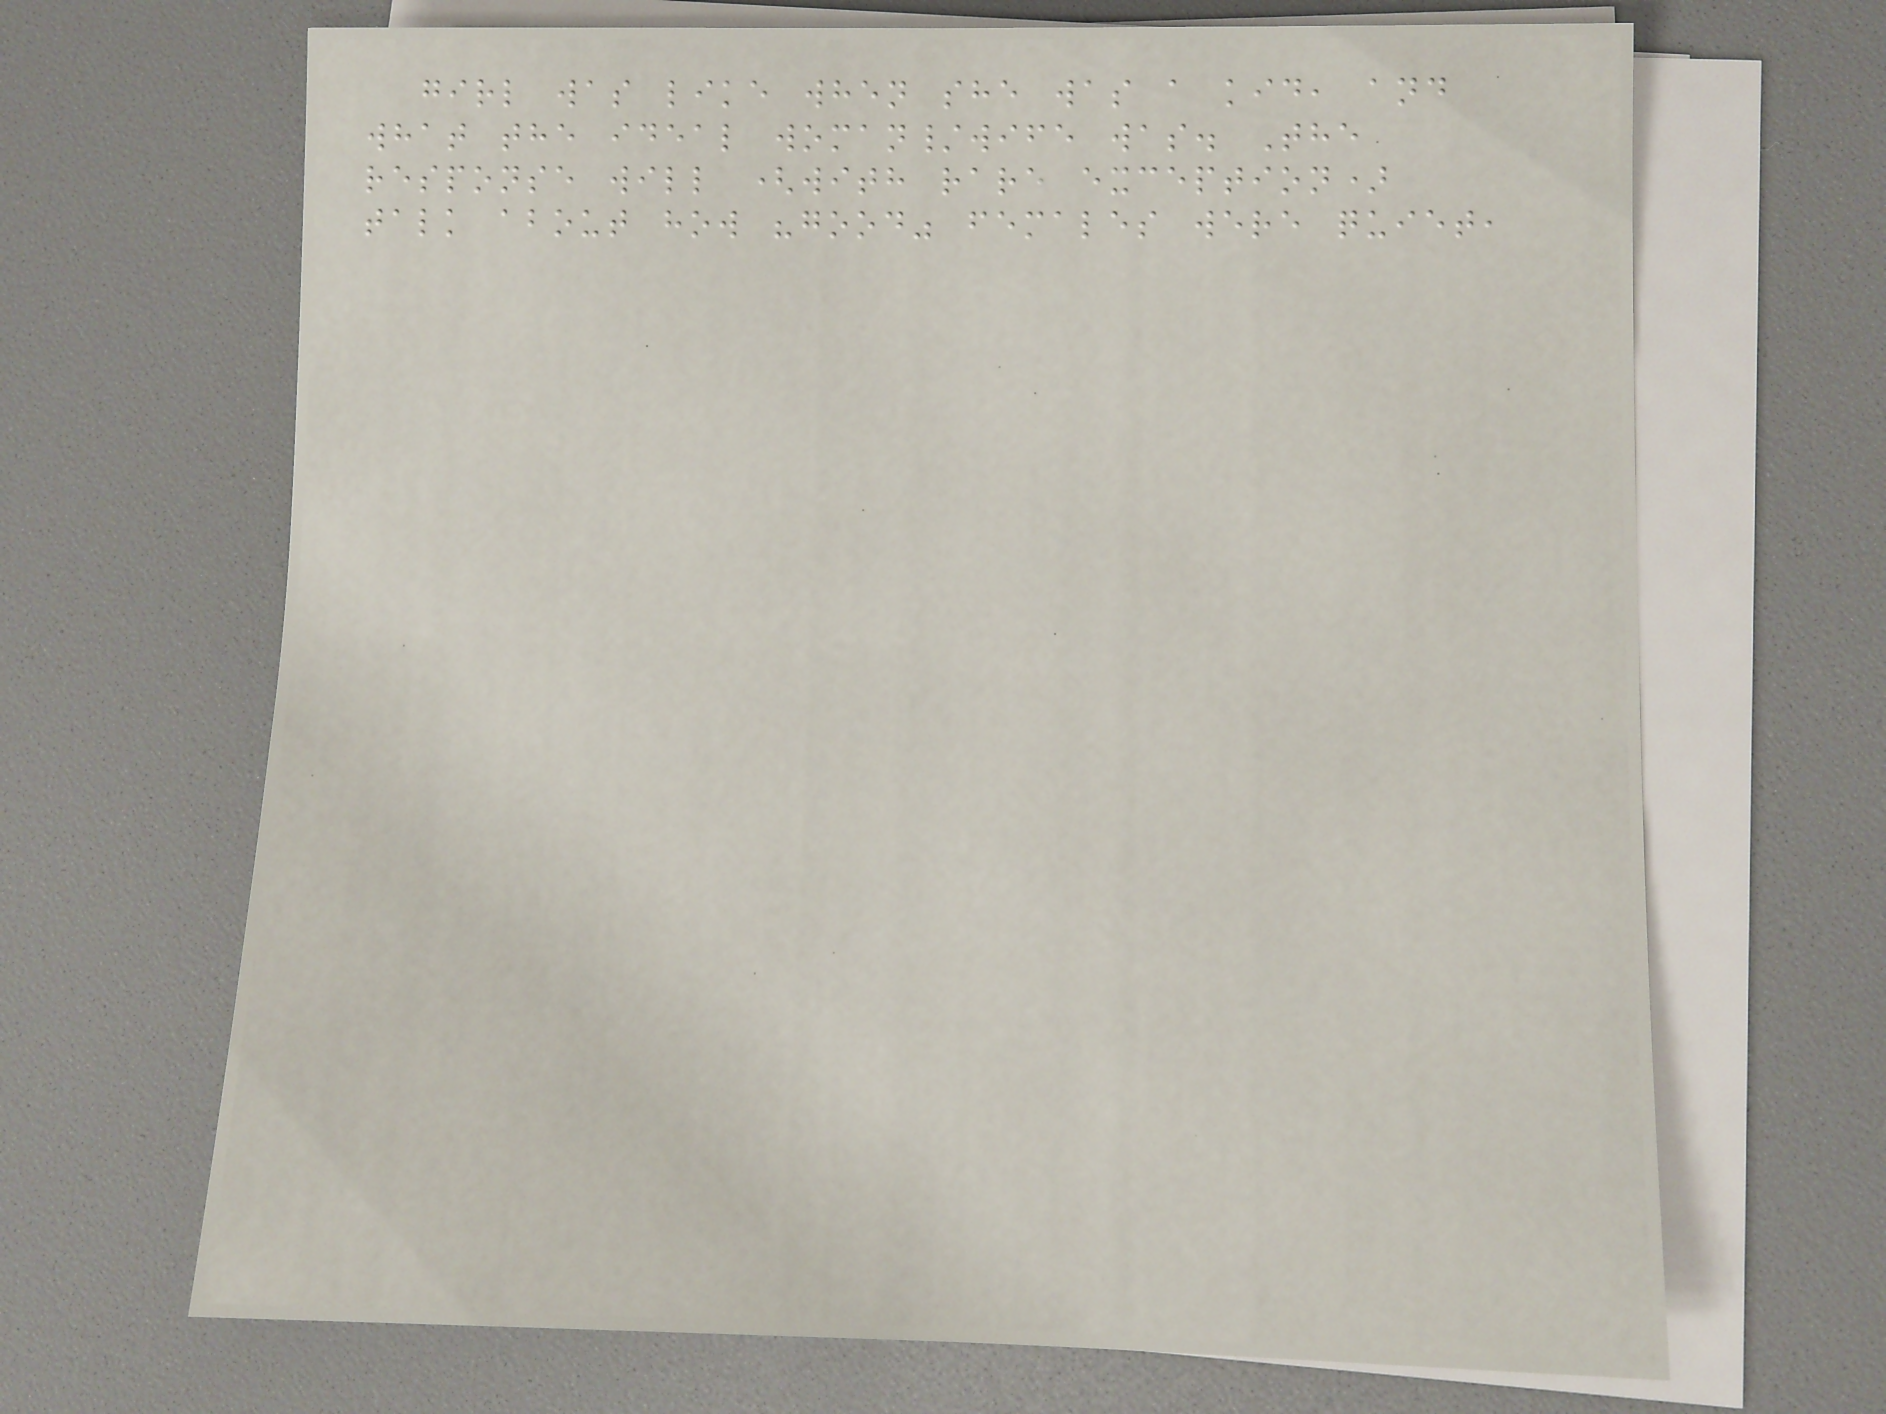girl was like when she was a kid, and
what the ideal woman/wife was. The
response will (with rare exception)
talk about how "good" females were quiet,
